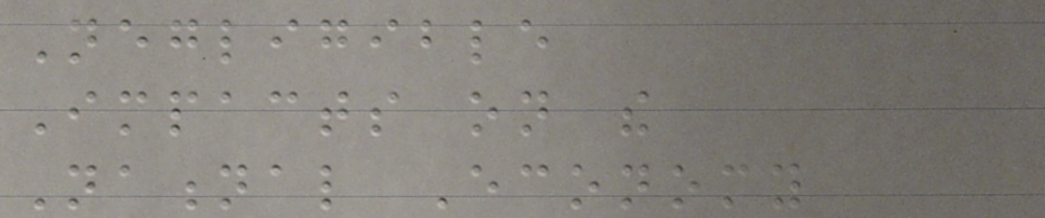Negligible
Impacts on the
National Economy
